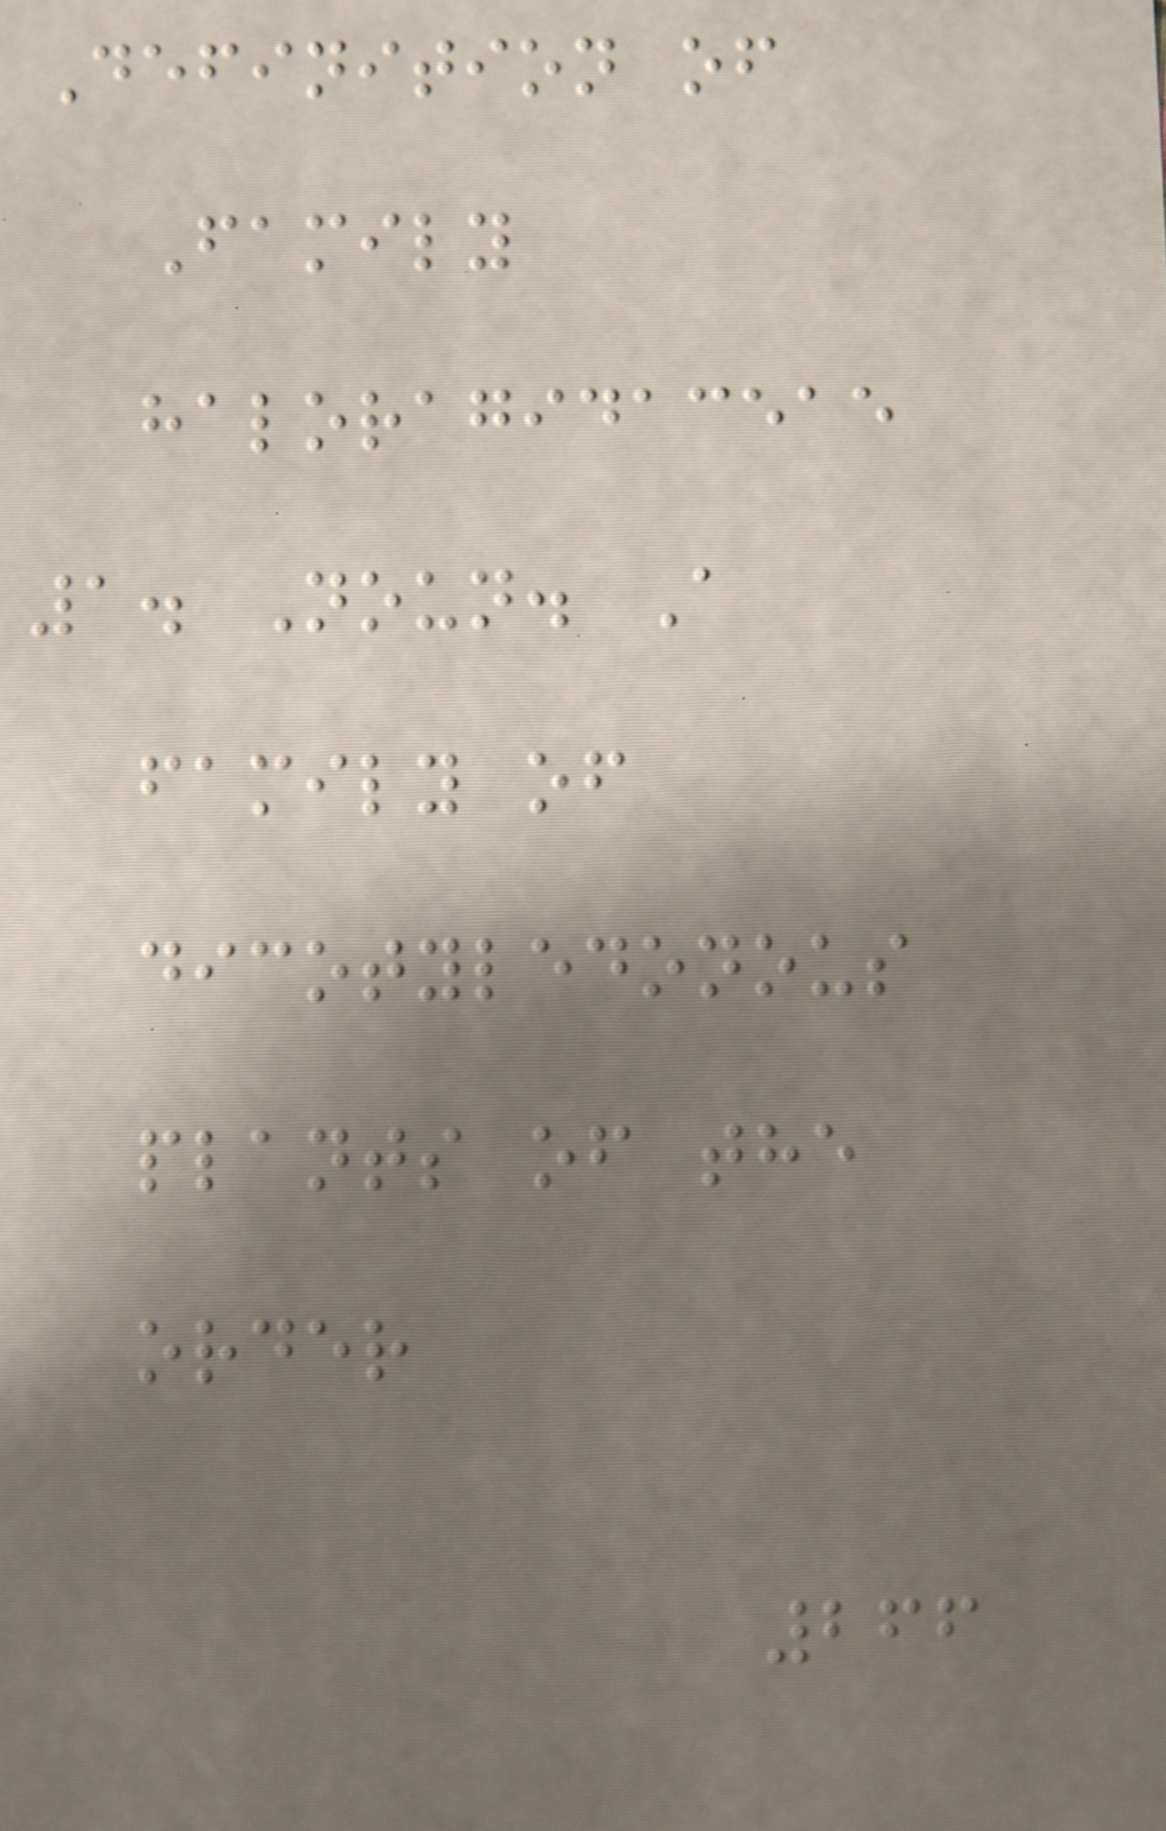Definition of
Family
haloragidaceae
1. Noun. A
family of
dicotyledonous
plants of the
order
266
